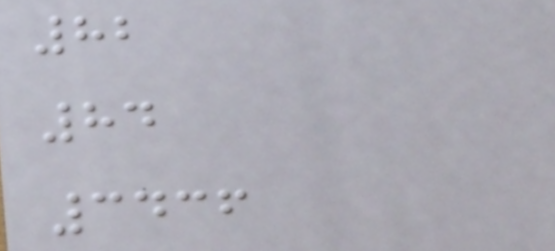82
84
3436
